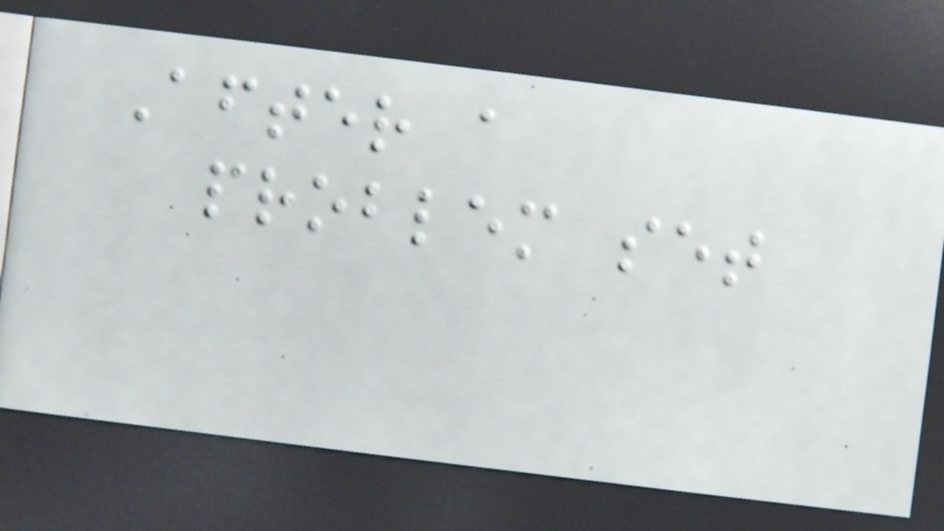After a
problem set
